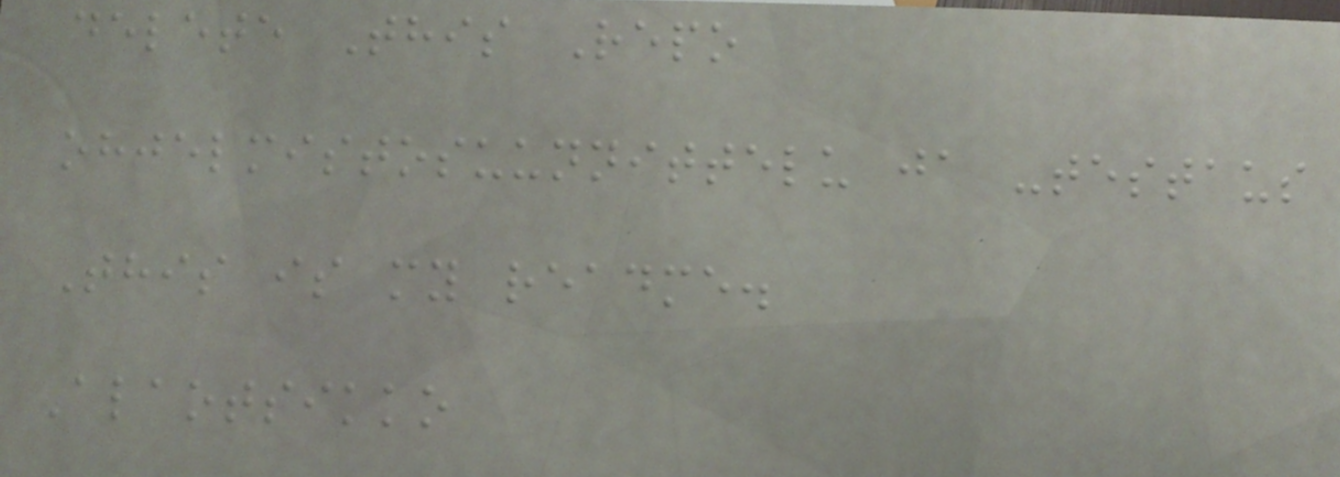delete This Repo
ohjelmistosuunnittelu ja -testaus
This is my readme.
Alaotsikko
